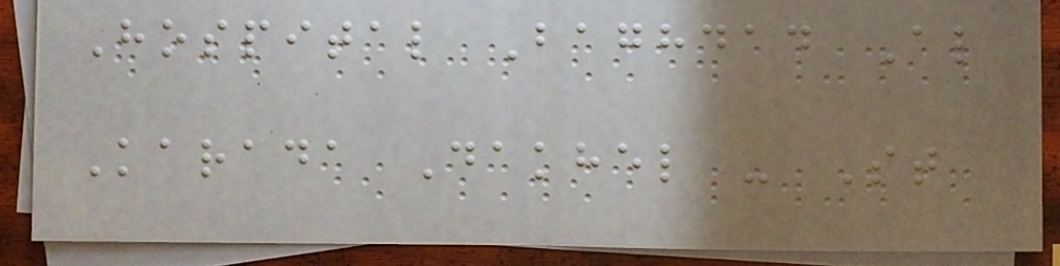Hospital Baghdad Al
Karada Dakhel - St
